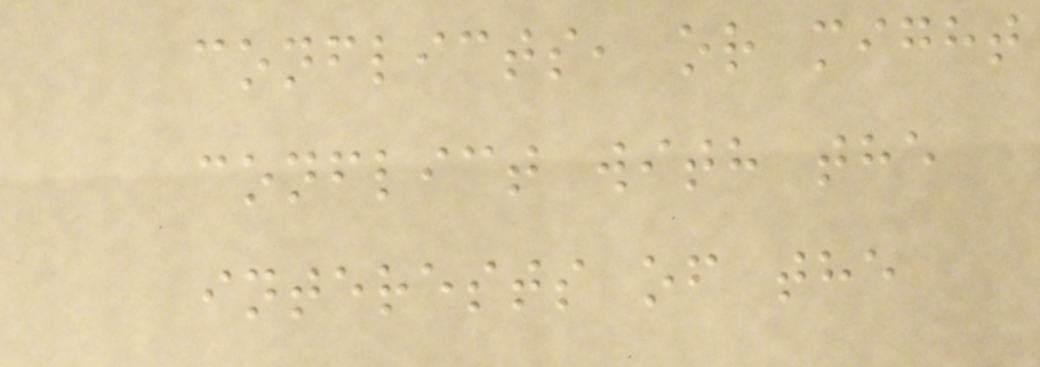conflicts, or might
conflict with the
interests of the
